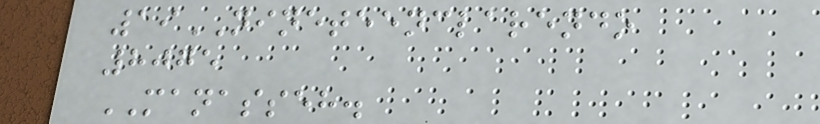19NINETEENCLARENDO
8075
MANASSEH.
